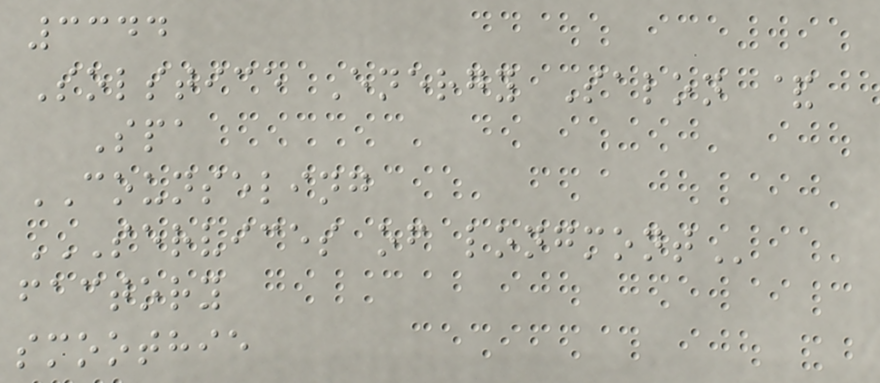3344
Solstice Energy Salon &
Spa
COUNSELING
SERVICES OF LONGMONT
factory
smoothie
